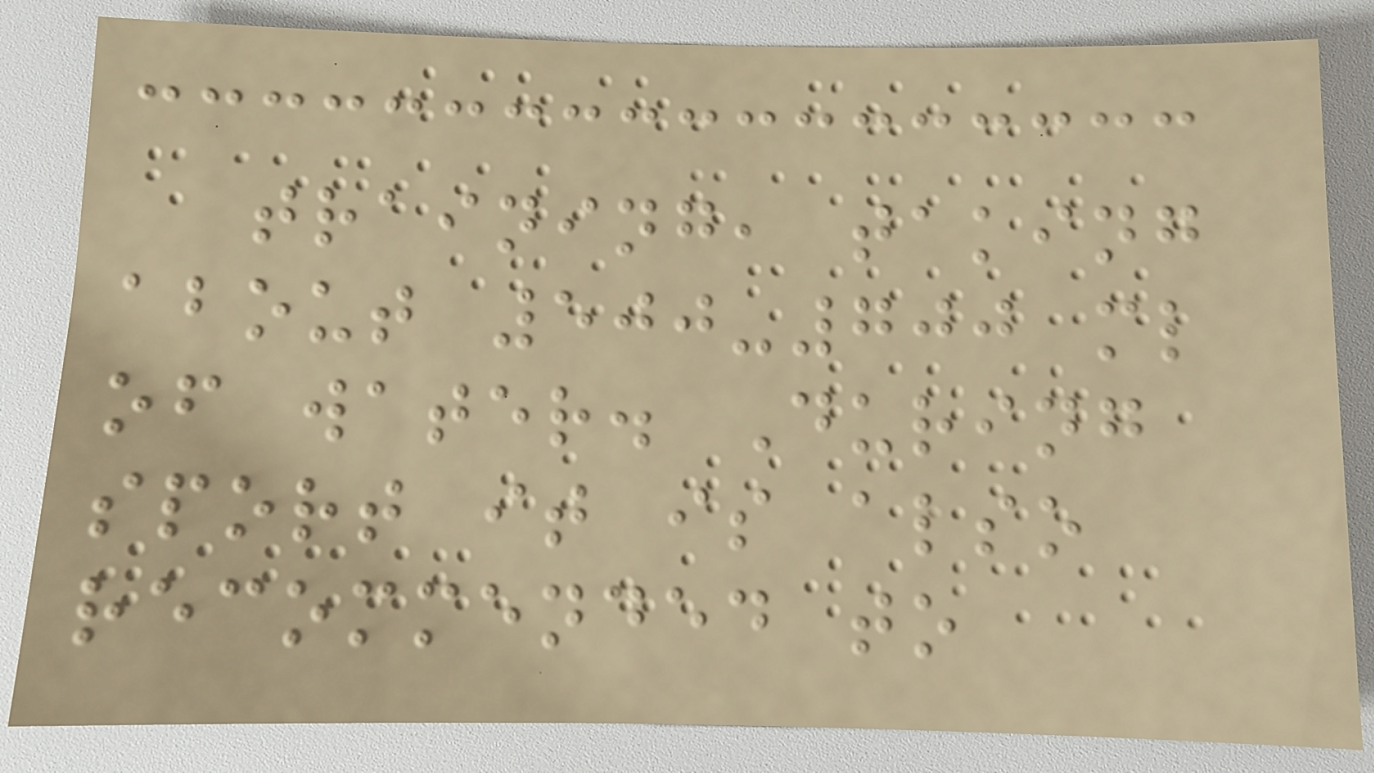training, taking
about 500-700 ml
of water. During
sport it is also
recommended to
